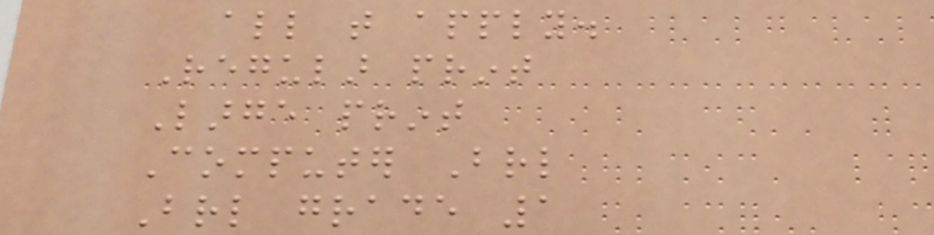all that apply.
Regular print
Large print
Computer Braille
Braille grade 1
